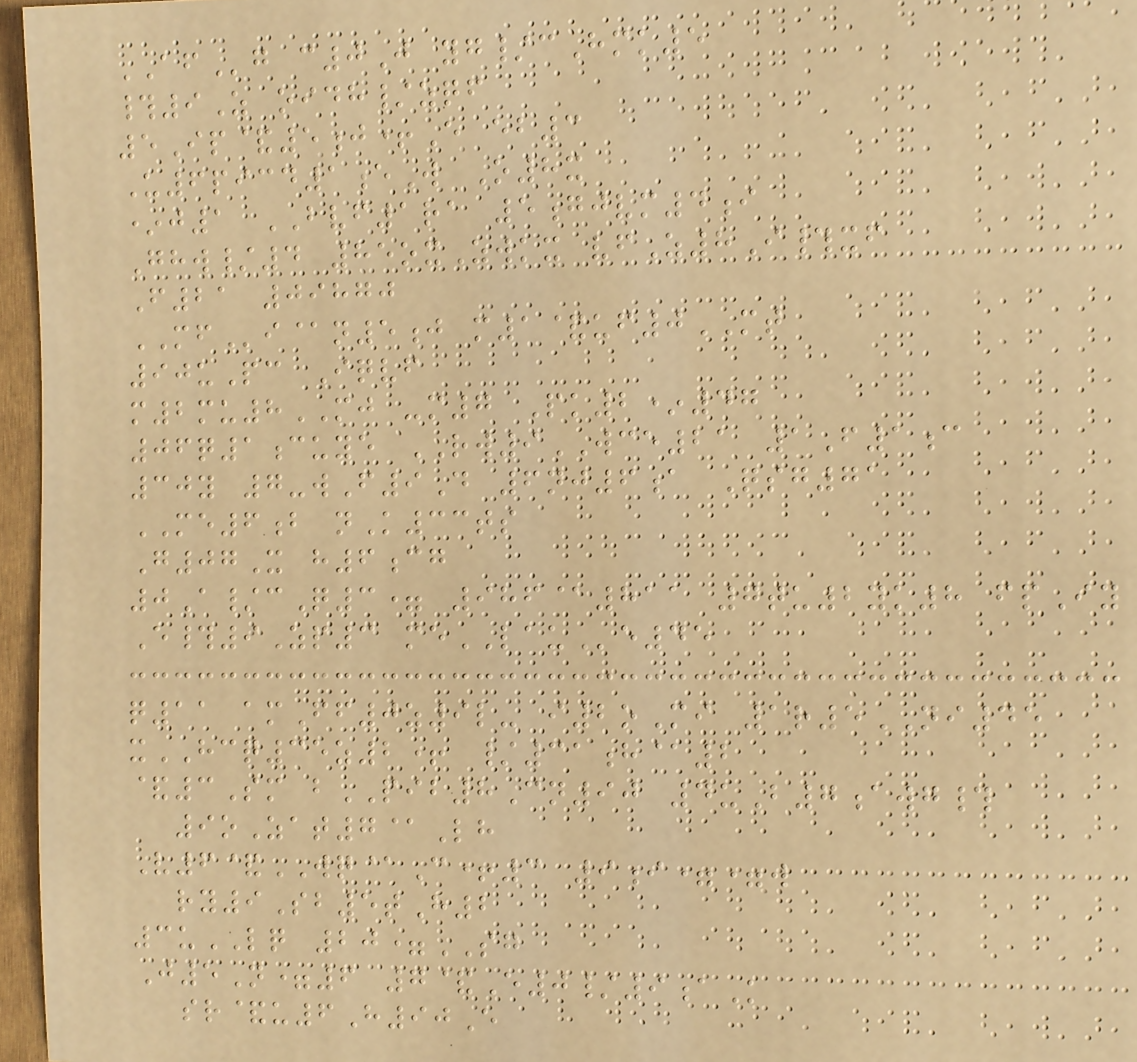AFg c0J yg/cHmk5
#9Z oidh/zqf
5Ip&5j+E eb3
U6picd1eW O8x
*j1 BVF1ra 5gjvm4i
Ghw/4 85oxZwkx vfZ8I#xf
F21 09870
MFi@n5j m1&uf0MT
90uPc Iqvf
m2mu8MJ -m7 Pk2*47
06q1cuye RW9WCE21 1F1c
30y 7-wF9D 6nj6a Qsg71
ME6b nK33ts
G07X h6cg
0A/cQ3= 986@811 7tu2yk8 fpIy
E#9Zp3 meLAUe45
q11 amFf0z9l- i2oMi 1r5NI45
xHCQ35z2+ /31h@2
&3Sm bPIB8Cn90 4uB7awg#
9oZat7@Lh
V6&WQ@C+3 9i==w
ry9Sb5tH2
3uLQ 20=SG
J5N=6 7&E0/9aK
sr&u6H90E
